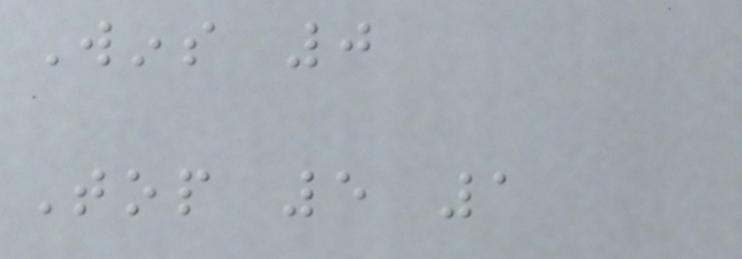Wins 0
Top 5 1
